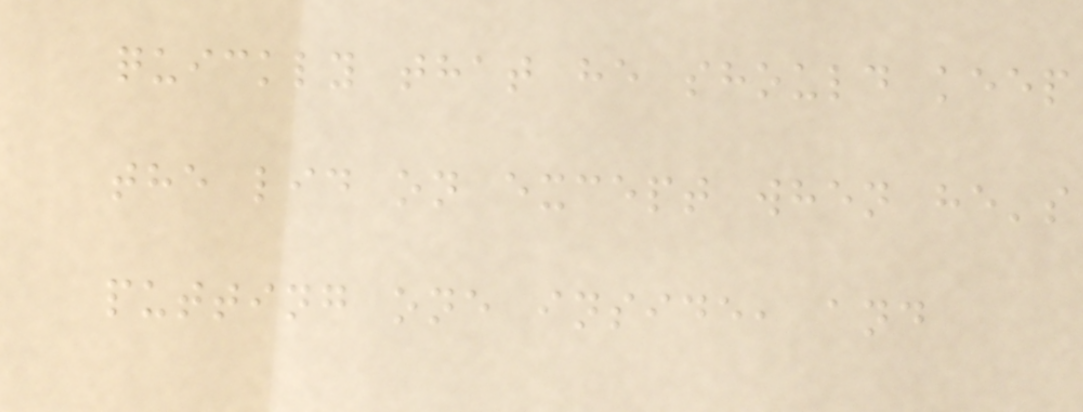quickly that he should keep
the lid on except when he's
putting one inside, and
